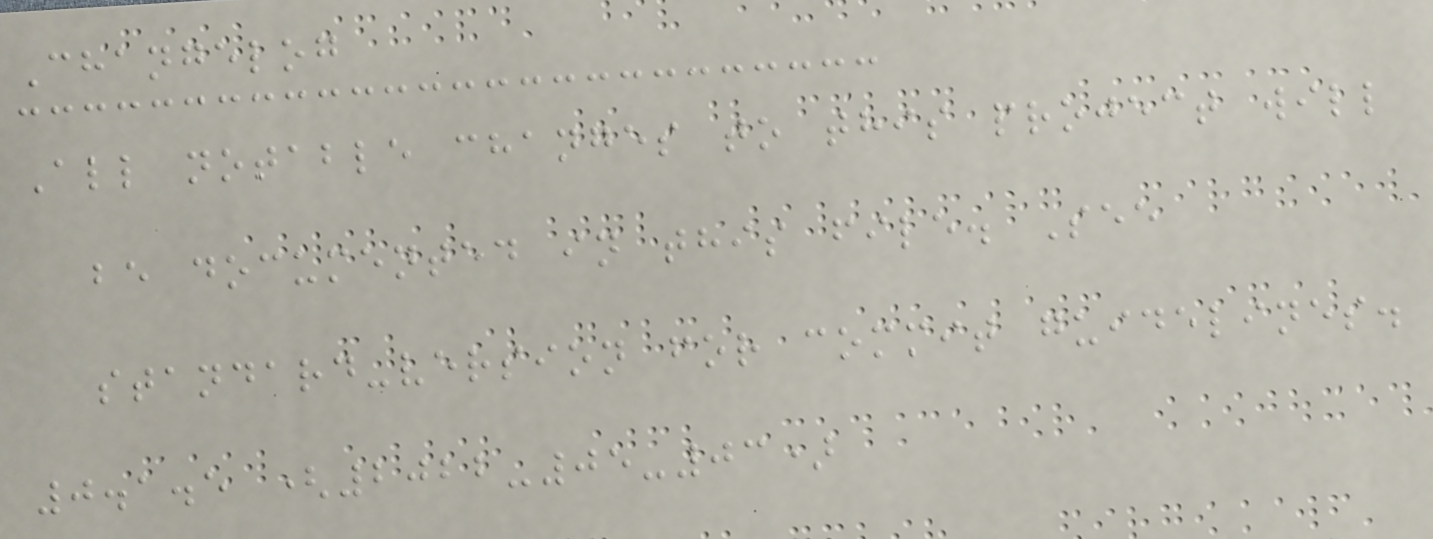Changelog
All notable changes to this project will
be documented in this file. See
standard-version for commit guidelines.
0.1.5 (2022-05-03)
